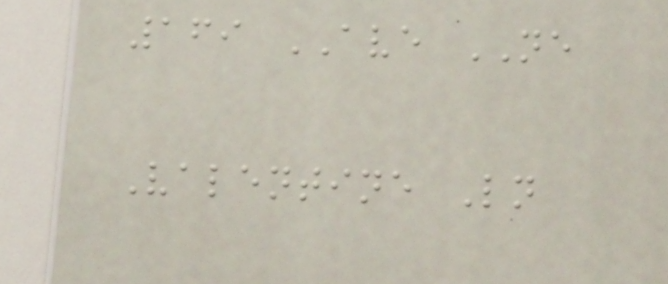169 AVE NE
Valentine Ln
